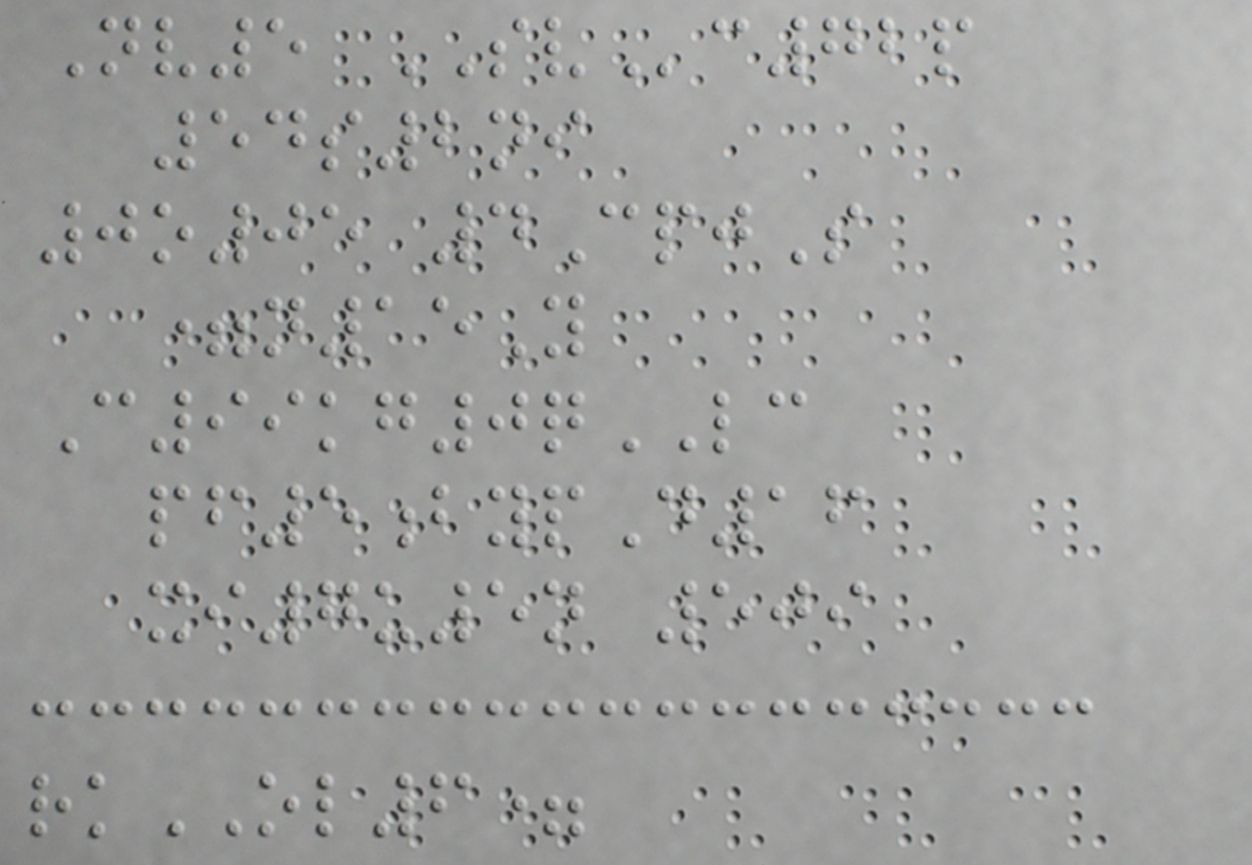Nv5 SVc72p
54s2ni
0o05 4CpjS
=n15Y
C99kg0qLC
pf5bypD16
xi7u5n 509
rkOL6=
